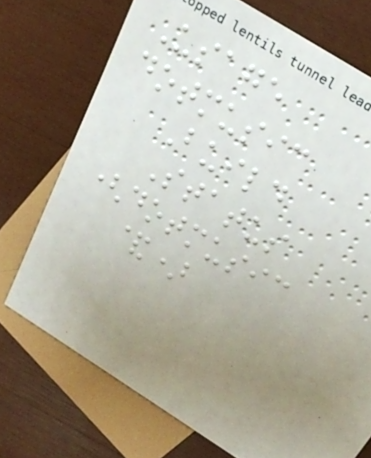Usage
dotmusic
Build
Status
(dotmusic
&)
